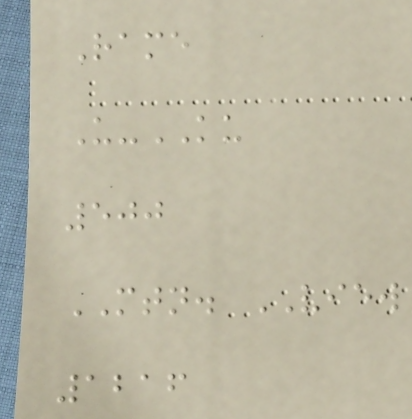Rame
U-KU
500
MTN. VIEW
1216
